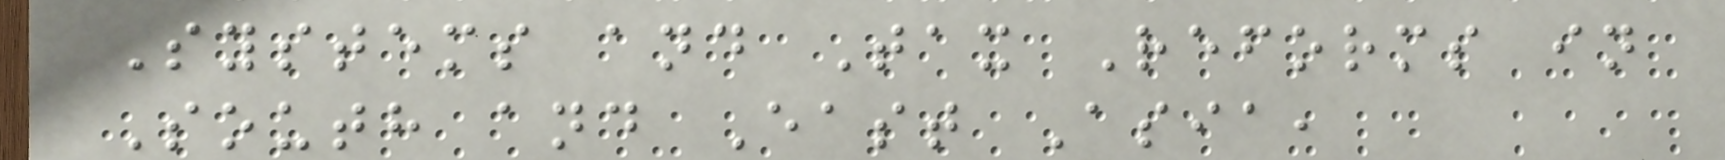Systems and Tax Reforms in
South and East Asia,
